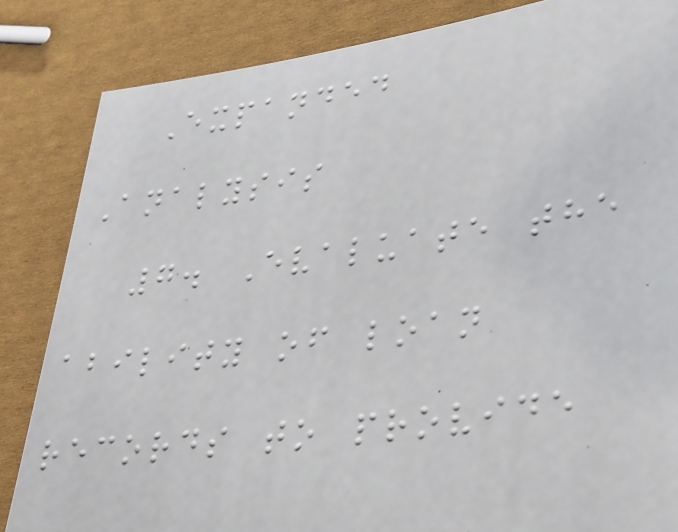Expanded
Analysis
7. Evaluate the
ability of loan
records to provide
